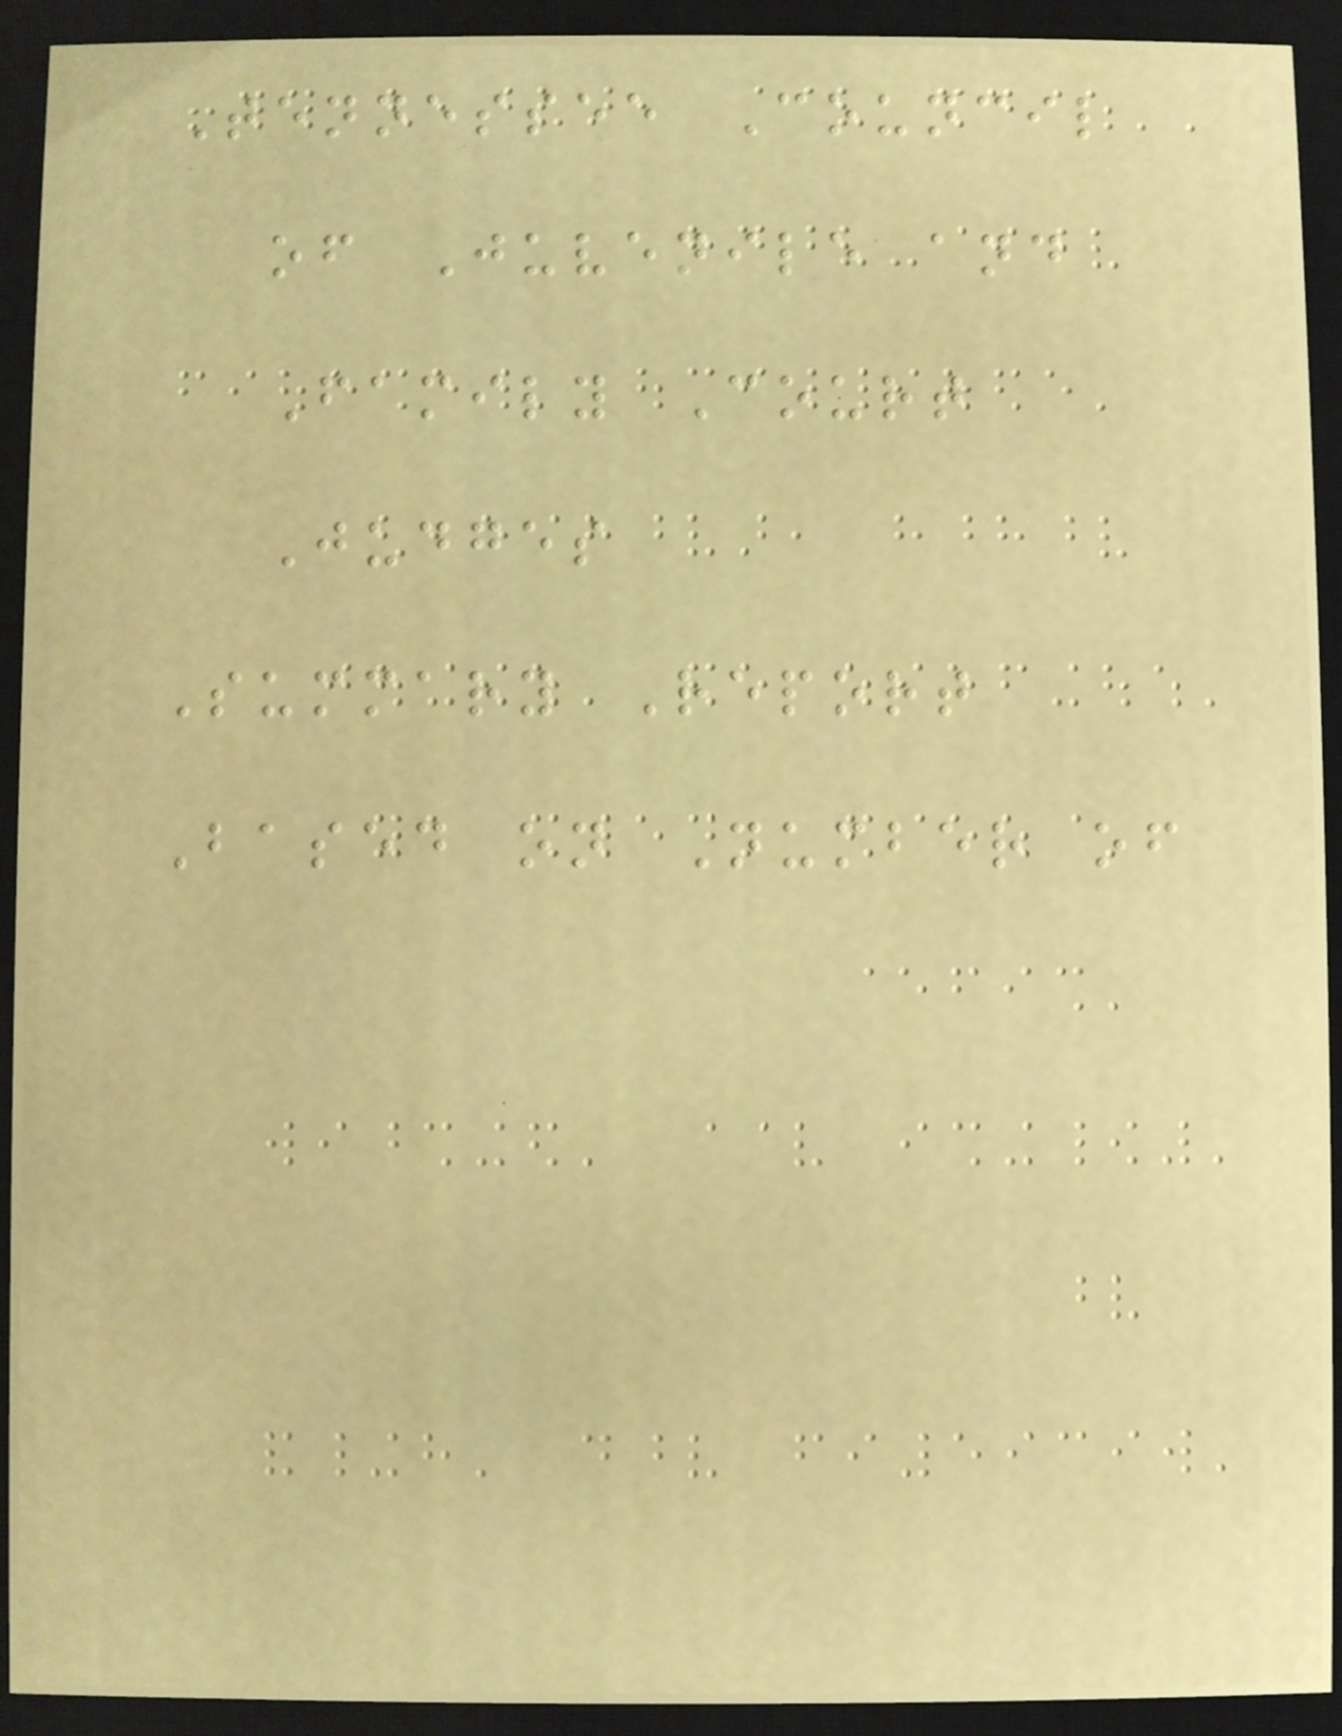Tennessee Council
of Juvenile and
Family Court
Judges
Summary Report
Based on Number of
